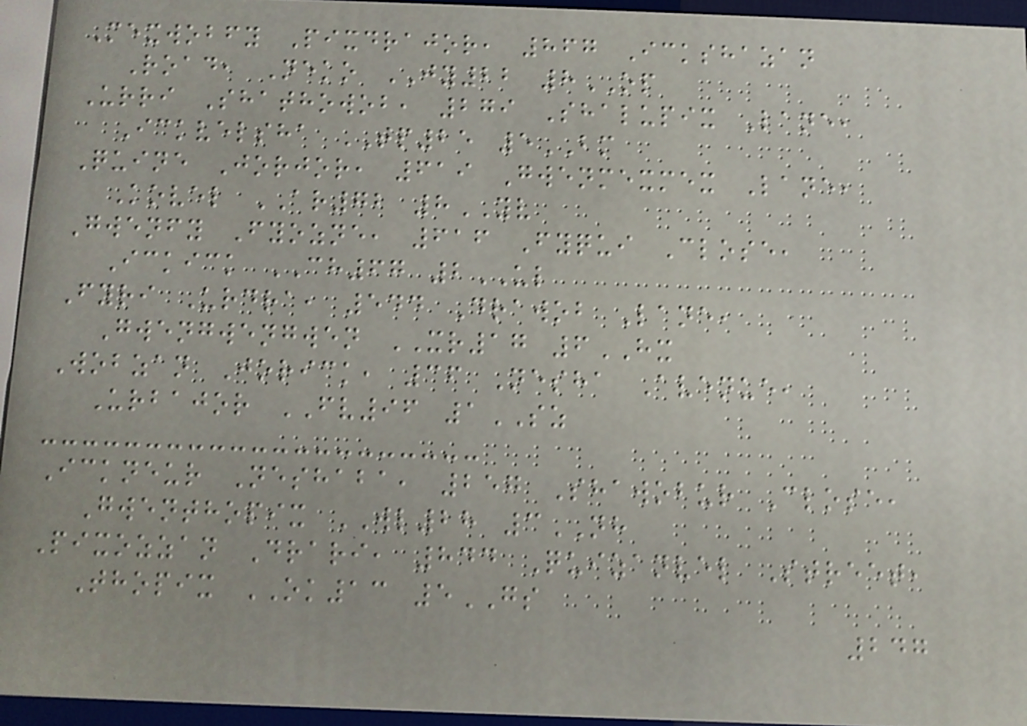Mexwobfy Pixdrajor, 867 Ickshazan
Road, Neko JY22 8OP
Urri Shathowob, 279 Shalupix Lane,
Ickvelsha TP25 5BM
Quine Jorjor, 619 Gwenmexmex Lane,
Kovel AR72 8YV
Gwenfy Fyozne, 616 Fyqui Close,
Ickick CH67 2UL
Fyri Urdra, 544 Drawob Lane,
Gwengwengwen XR17 6HX
Wobzan Jorick, 36 Nesha Avenue,
Urbajor FV96 1SZ
Ickneur Neshaba, 257 Shawobur Close,
Gwenthopix WL28 3NH
Pixozzan Drari, 844 Quizanvel Street,
Thopix OK13 5GS
247
